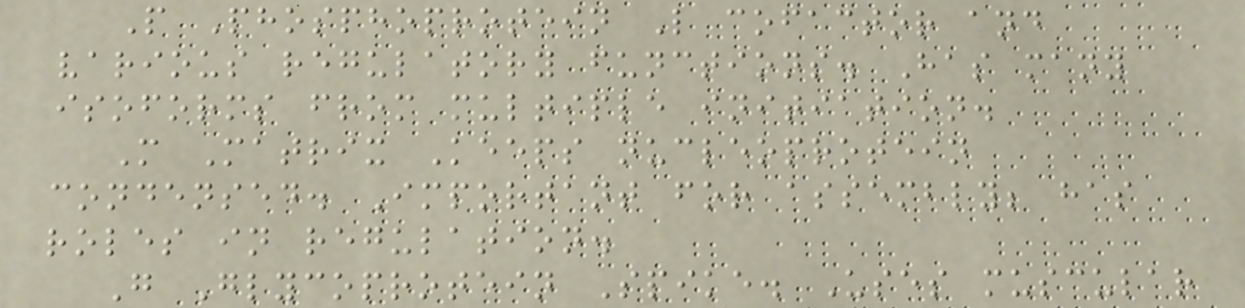P Phosphoprotein L cofactor and
various regulatory functions. Has many
isoforms from multiple initiation.
M Matrix Keeps nucleoprotein
condensed. Important for assembly; has
roles in regulation.
G Glycoprotein Spike. Uses muscular
